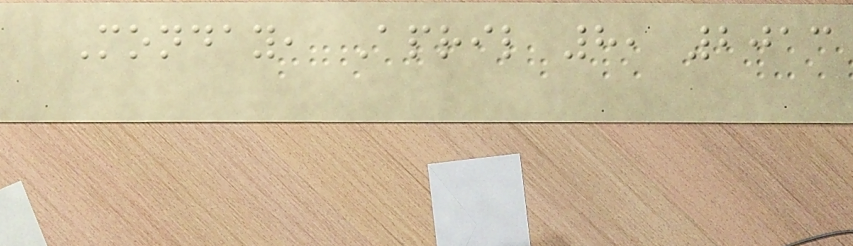Monday, April 8, 2013
